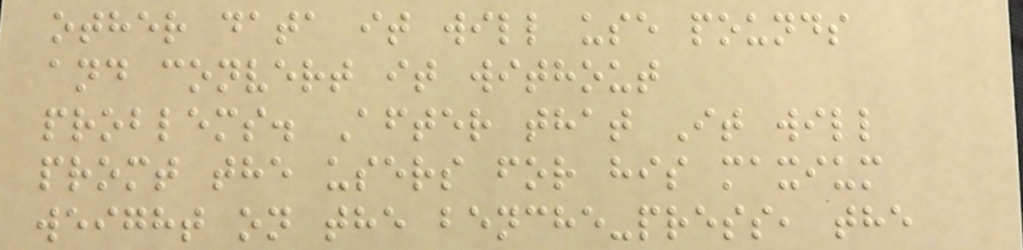other data it will use pounds
and convert it without
problems. After that It will
promt the users for his maxium
weight on the benche-press, the
